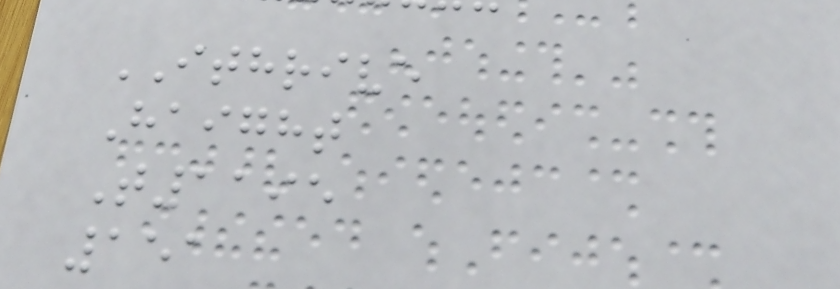ITHRIVE
Haight
T1195
151
